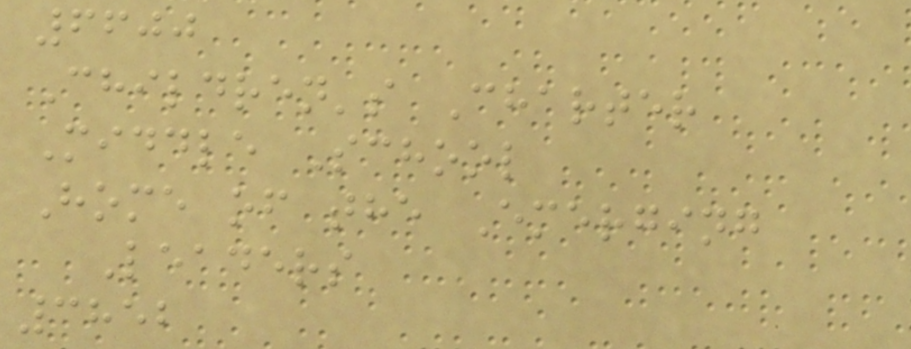6600
Children's Charter
Middle School
Home of the Emerging
Leaders
3852
